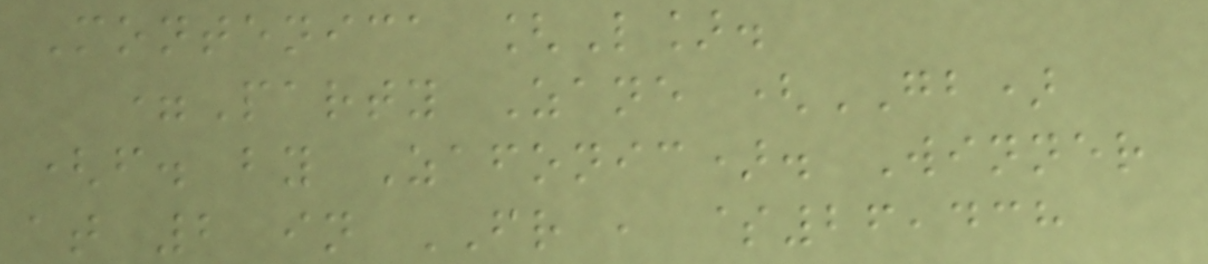Montenica [L].
=Party Zane (GB)
(f. by Zafonic). Winner
at 2 in FR , $26,438
